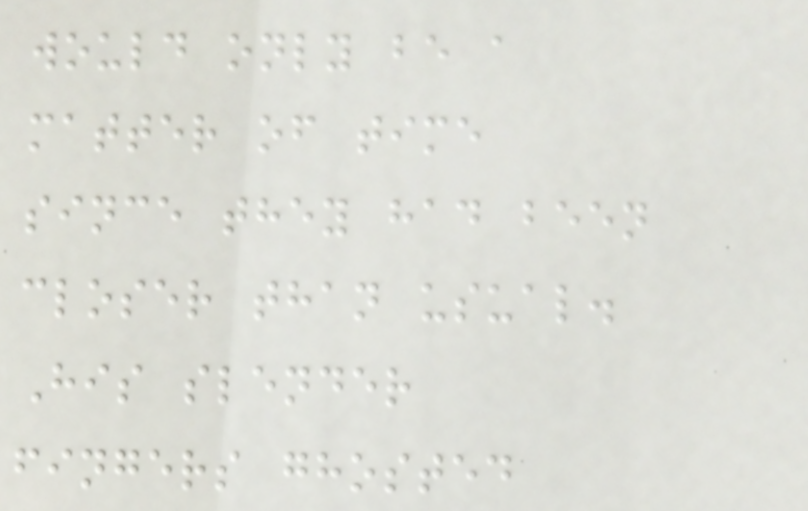would only be a
matter of time
since they had been
closer than usual.
His slender
fingers ghosted
